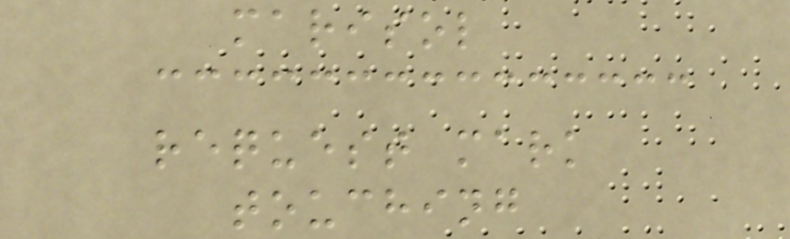marisol
request mark
touching
